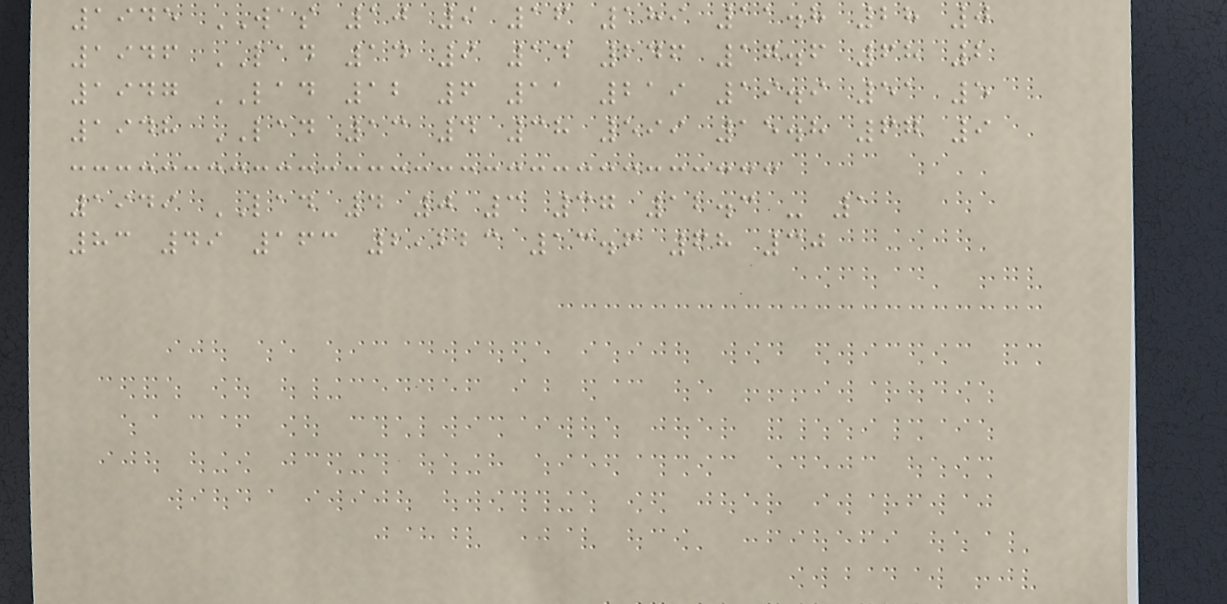1945 WAS 10 9 16 189 11.8 28 0
1946 LAD 14 9 14 246 17.6 68 2
1947 LAD 12 6 11 219 19.9 51 5
1948 LAD 13 4 38 599 15.8 67 9
1949 LAD 4 0 3 37 12.3 - 1
83 49 163 2,223 13.6 68 30
